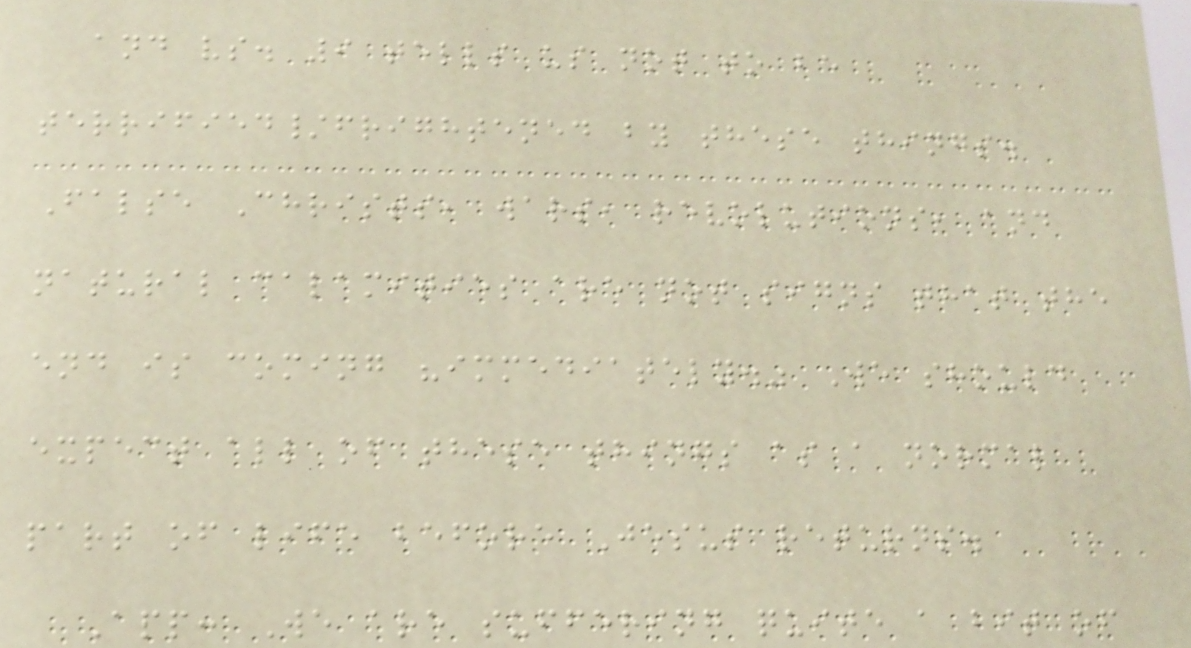and vs. 9 tells us not to be
terrified/frightened by these things.
False Christs, wars, revolutions, and
natural calamities are not signs that the
end is coming "immediately." We should
expect all of these things as a normal
part of life before Jesus returns.
App: We are suffering quite a bit of
